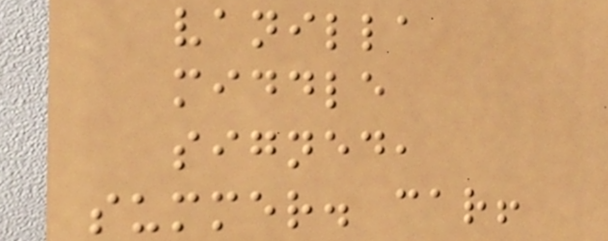vanilla
middle
signed,
summer. car!
